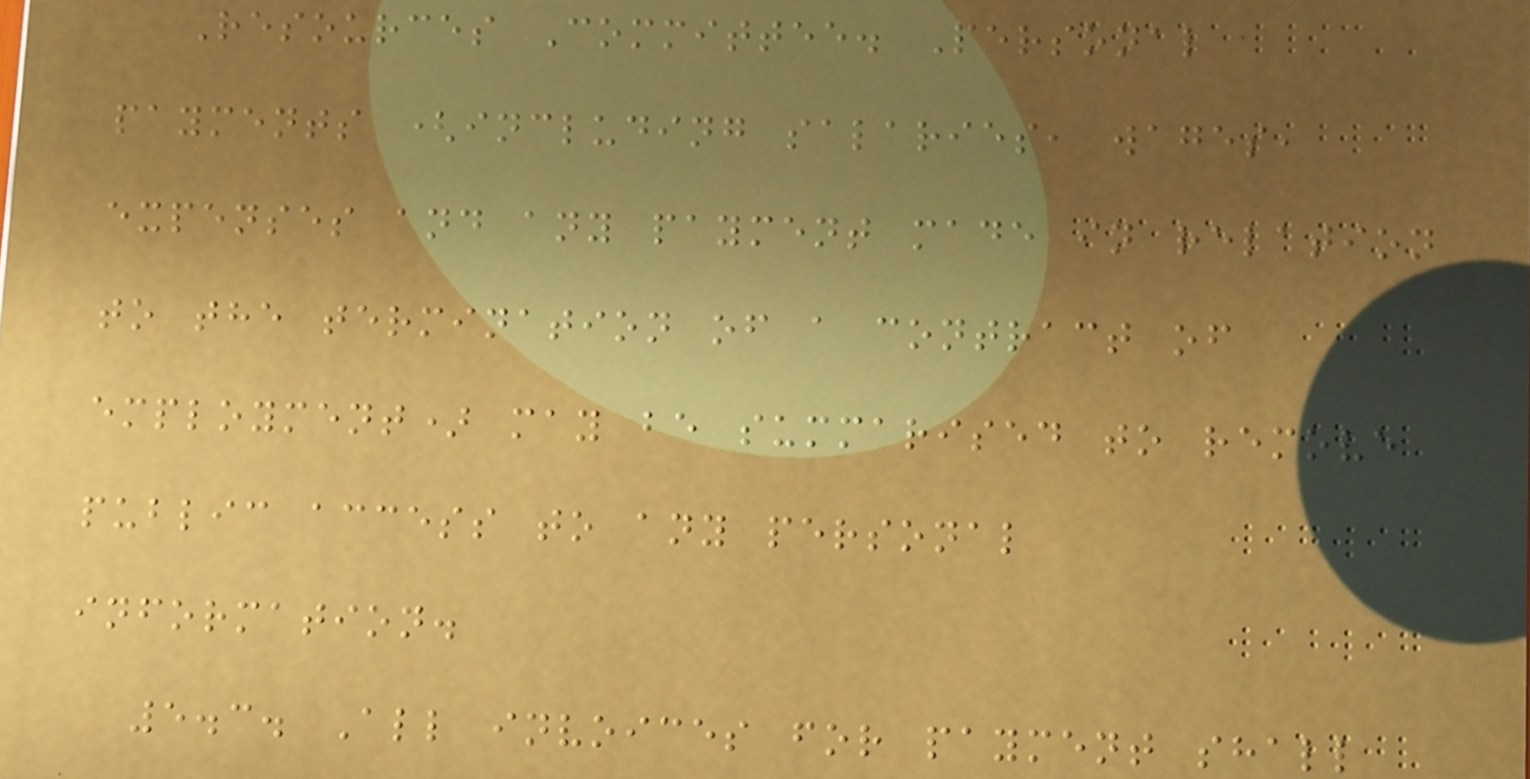Resources Committee. Personal
payments (including salaries, wages,
expenses and any payment made in relation
to the termination of a contract of
employment) may be summarised to remove
public access to any personal
information.
5.3. All invoices for payment shall
